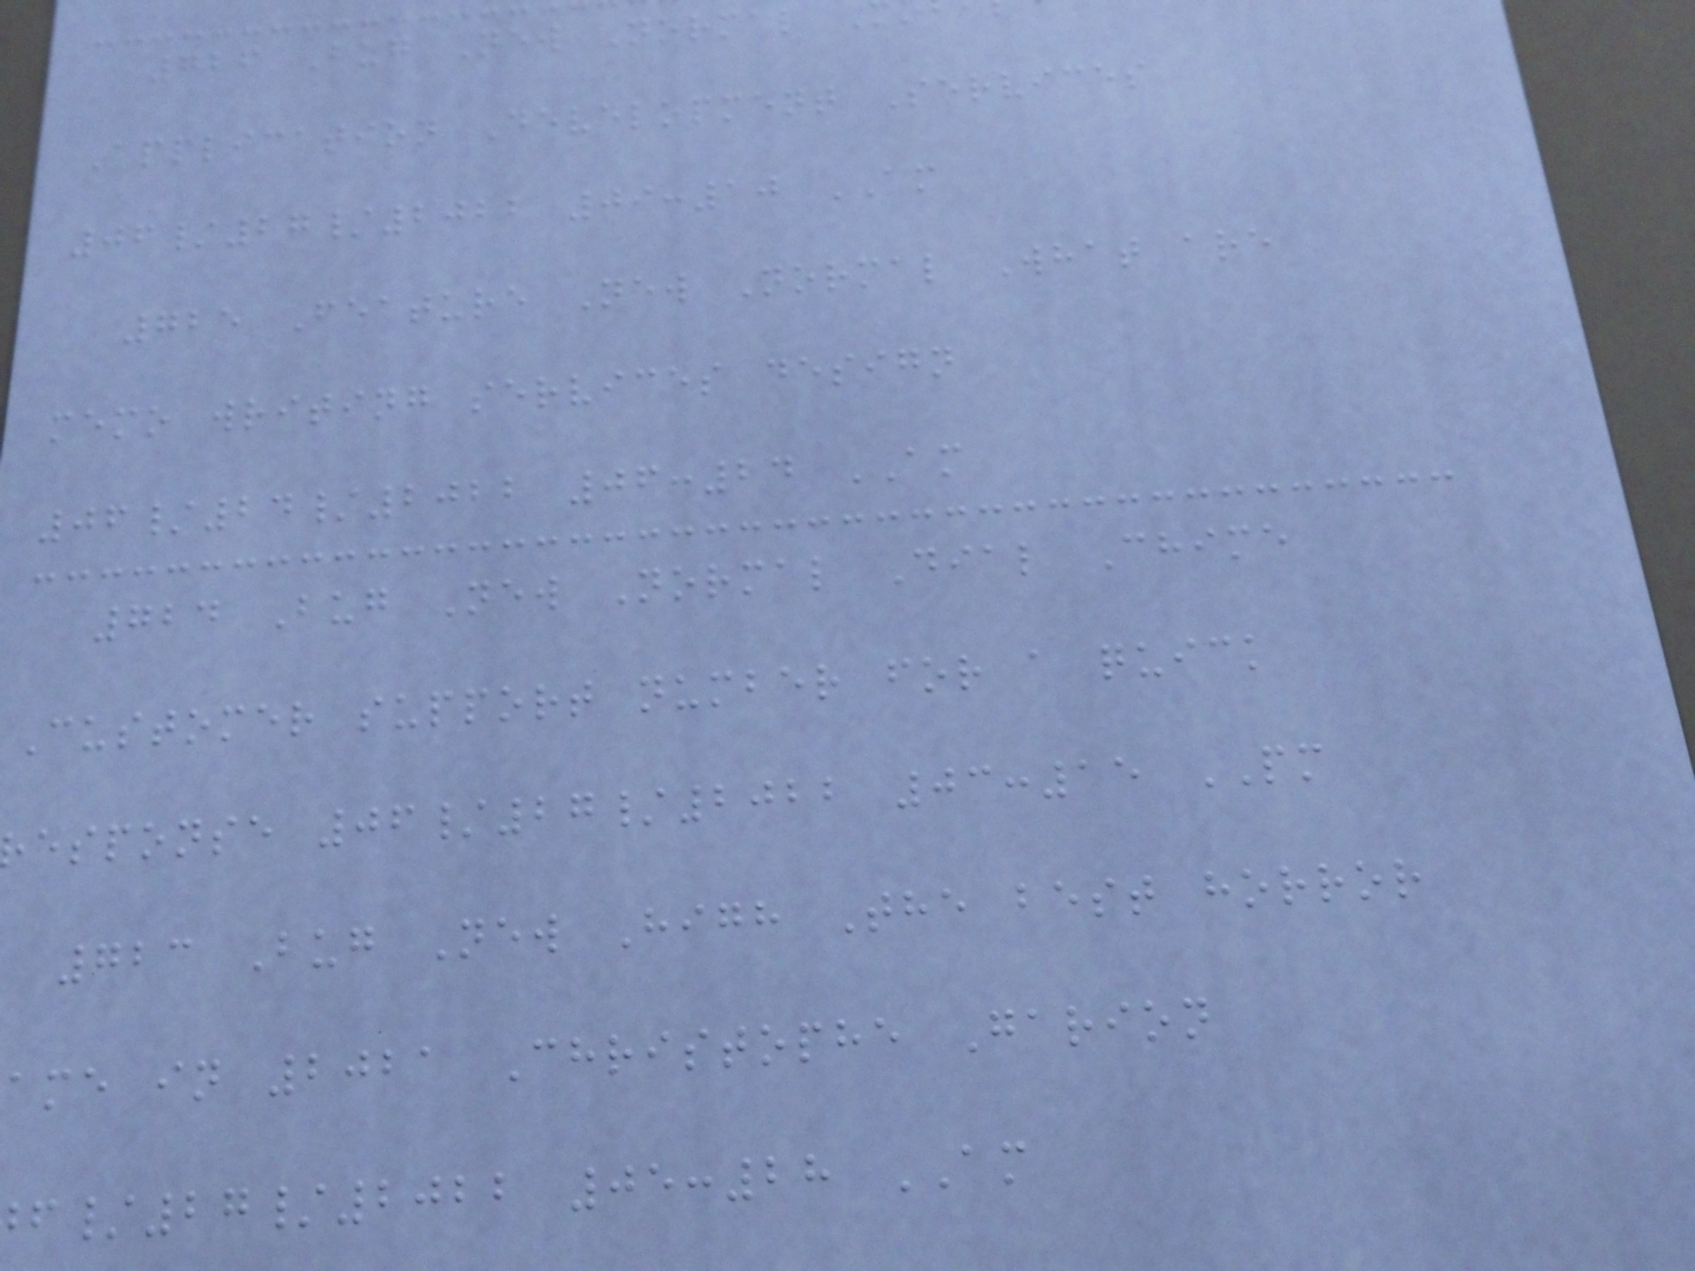726 Bug New Normal
Application Development Services
06/27/2022 09:10 AM
725 Feature New Normal What are
memo writing services design
06/24/2022 06:24 AM
724 Bug New Normal Dial Chime
Customer support number for a quick
esponse 06/27/2022 03:15 PM
723 Bug New High The best horror
ame in 2021 Christophe Garion
/27/2022 05:28 AM
